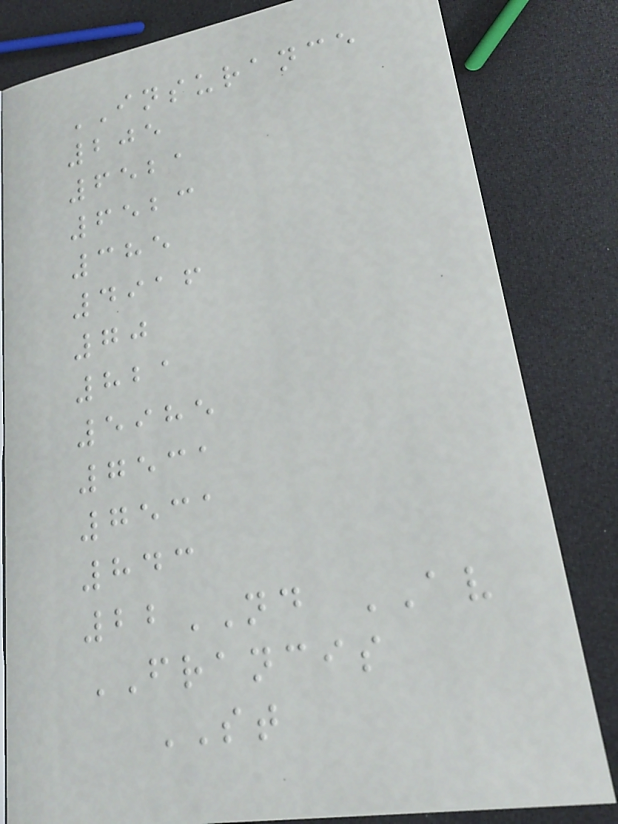INSURANCE
205
6521
6523
385
4916
70
821
5985
7531
7531
843
22ND AV
FRANCIS
ST
